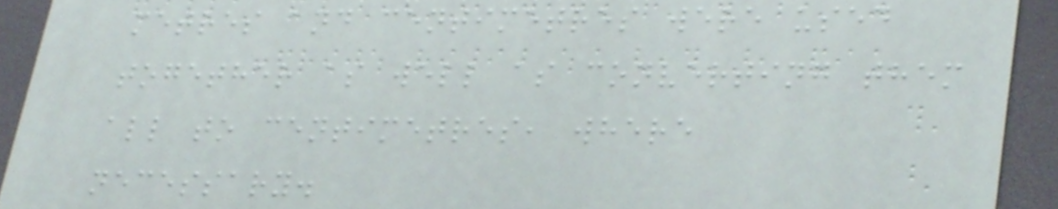metres and centimetres were used
together as well as converting them
all to centimetres, where
necessary.
